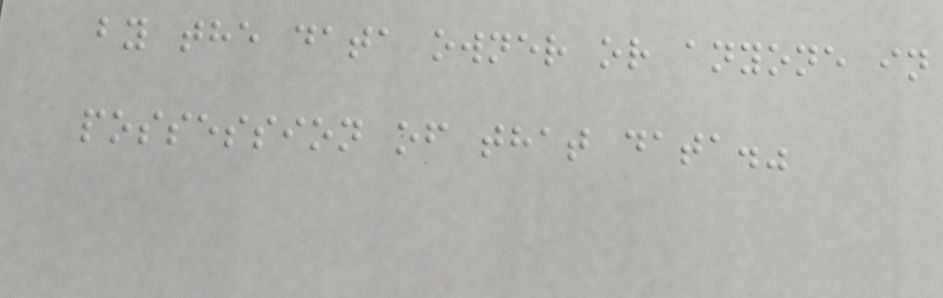by the data owner or anyone in
possession of that data."
